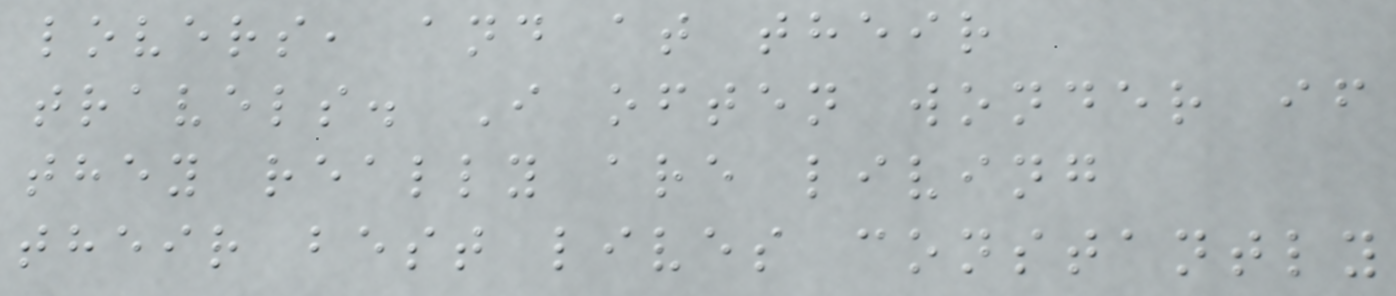lovers, and at their
travels. I often wonder if
they really are living
their best lives constantly
